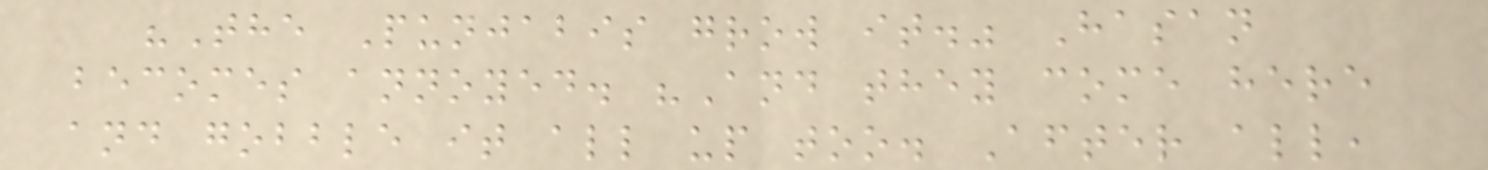"The Punjabis grow it." Hasan
becomes annoyed. "And they come here
and gobble it all up too. After all,
